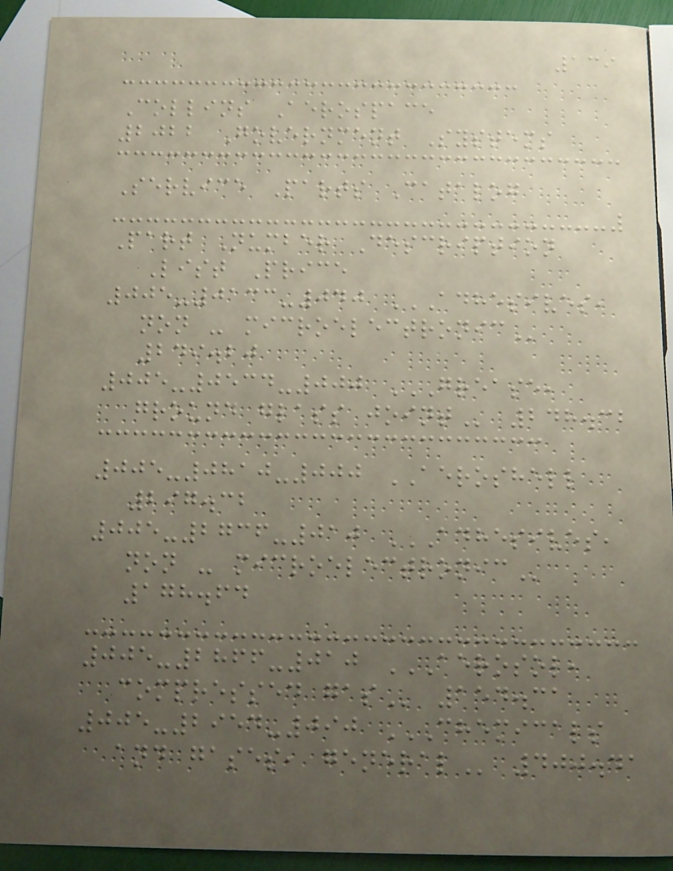139
Collins Aerospace
2022 Government Systems
Service Parts Catalog
Part Number Description
List Price
005-0133-040 ADHESIVES,
NON - MICROELECTRONIC
249.20
005-0534-000 GREASE,
GROUND GLASS JOINT 248.32
005-0810-000 AEROSHELL
297.32
005-2736-010 ADHESIVES,
NON - MICROELECTRONIC
178.64
005-2866-010 AEROSOL,
COMPRESSED GAS 154.31
005-2954-090 CHEMICALS
AND GASES, GENERAL 400.41
